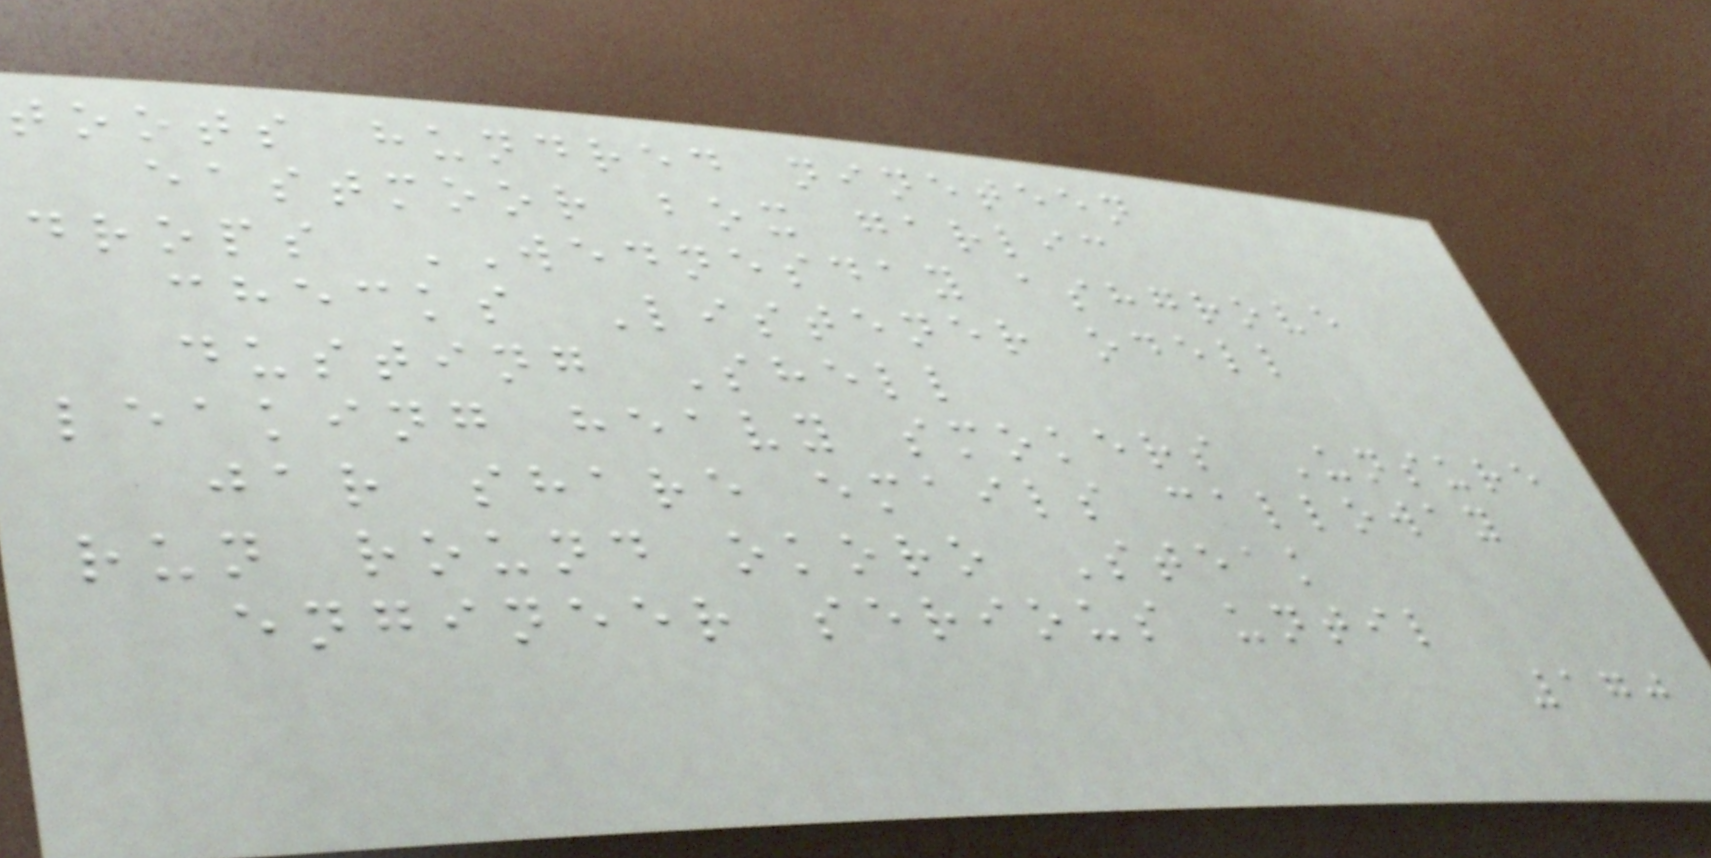toots hundred nineteen
eastmoor box garlic
drops WEDNESDAY ashgrove
checks Listener odell
dusting Shell
leaking heavy smokers Unsure
jar share emails calloway
run round okoro Steak
engineer serious until
170
